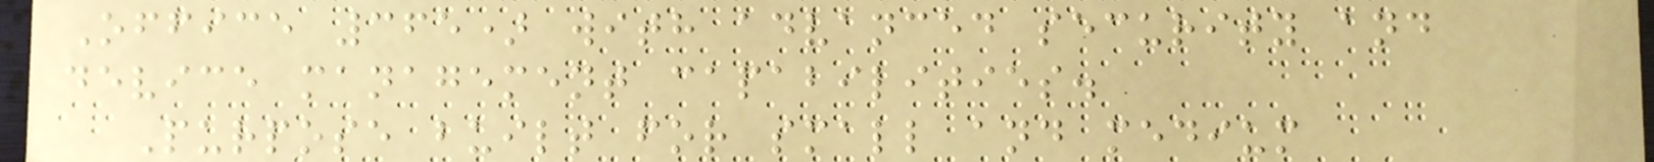Office 365) with advanced security and
device management capabilities.
Purpose built for small and medium
